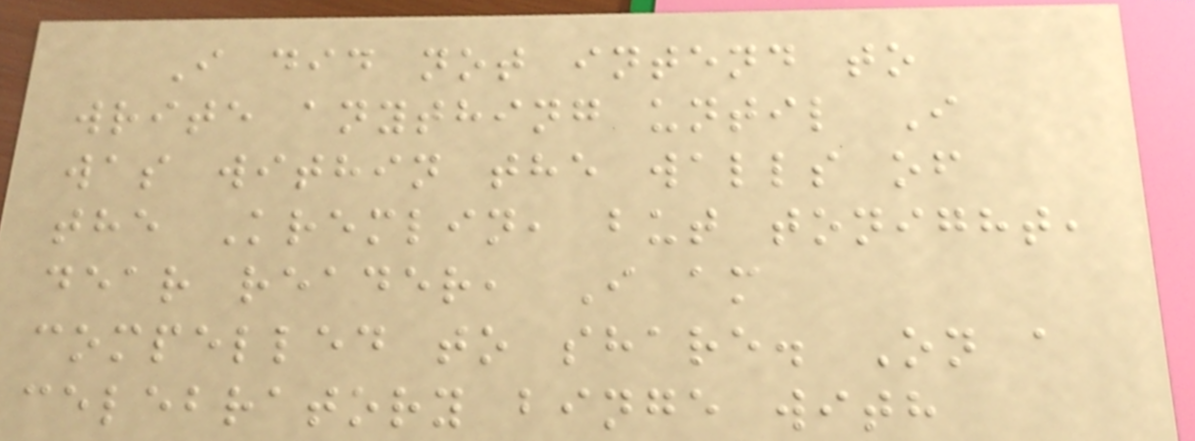I did not intend to
write anything until I
was within the walls of
the Kremlin, but tonight,
dear reader, I am
compelled to share. On a
celebratory binge with
